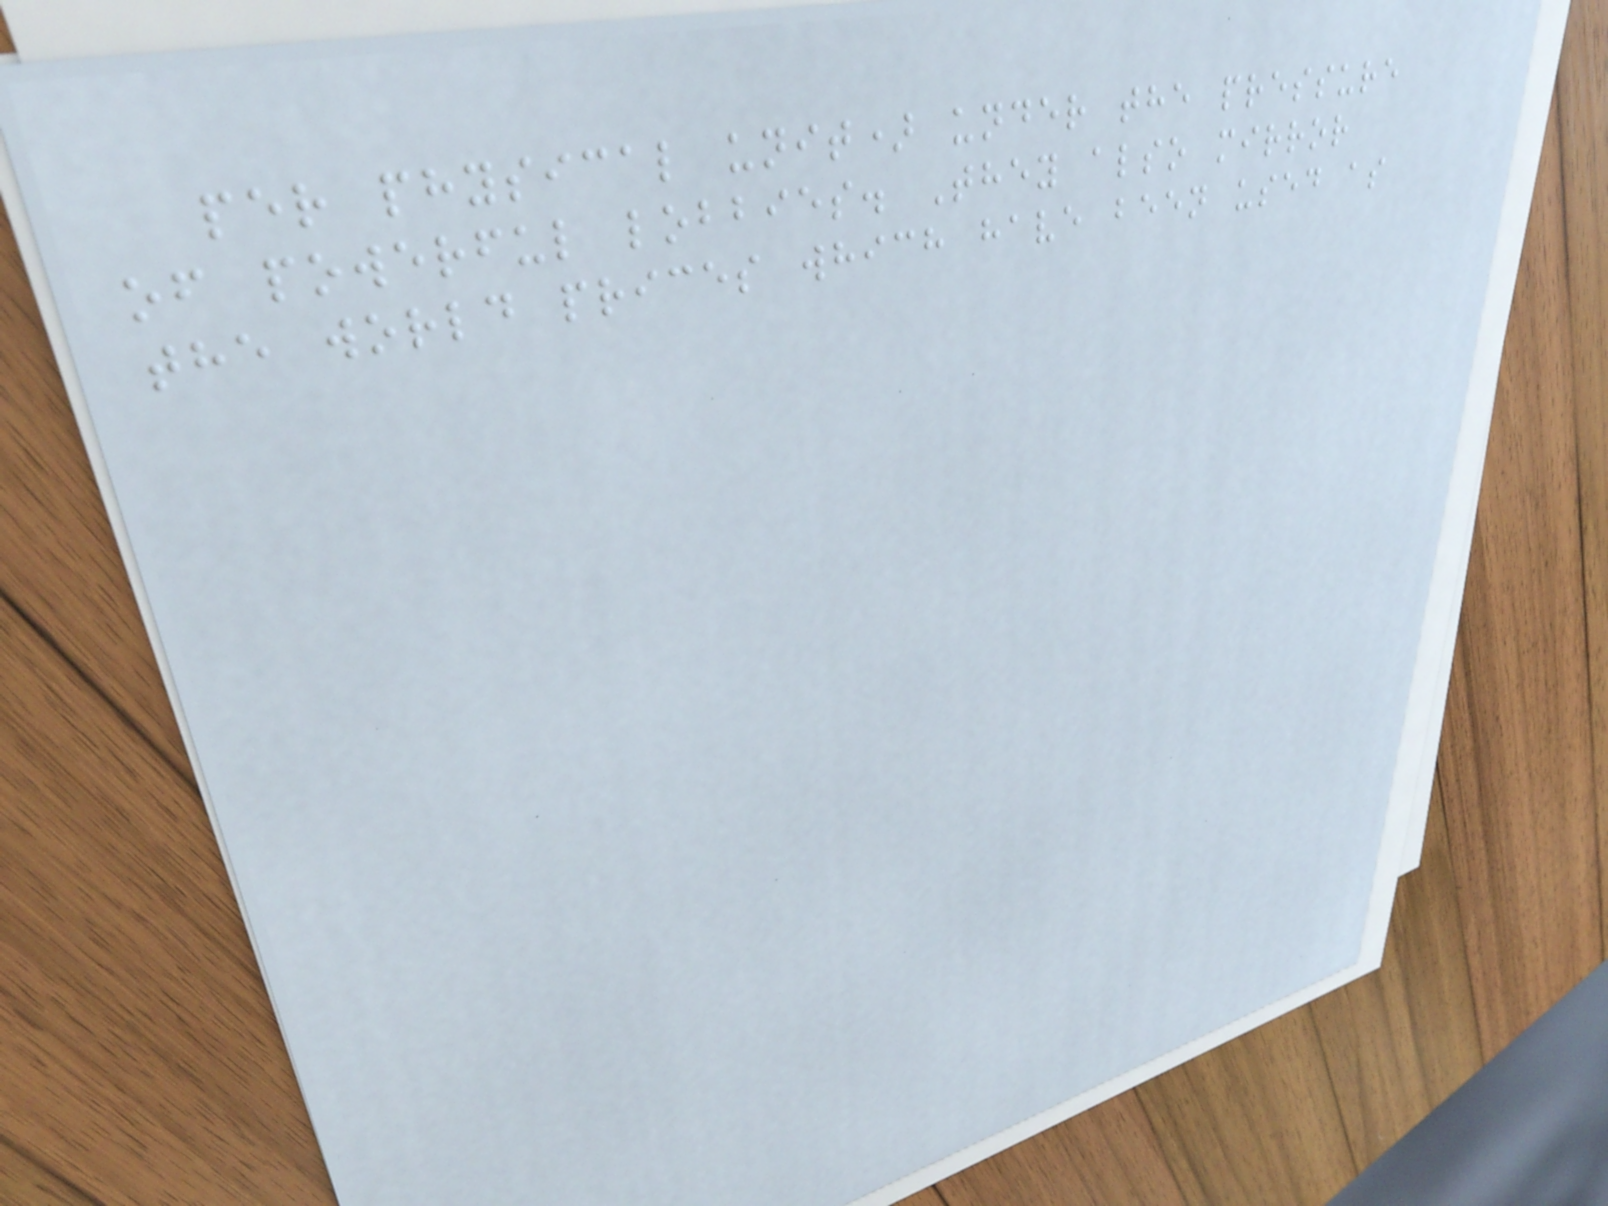per physical unit) under the pressure
of powerful lobbies. They also mirror
the world prices which have been used as
